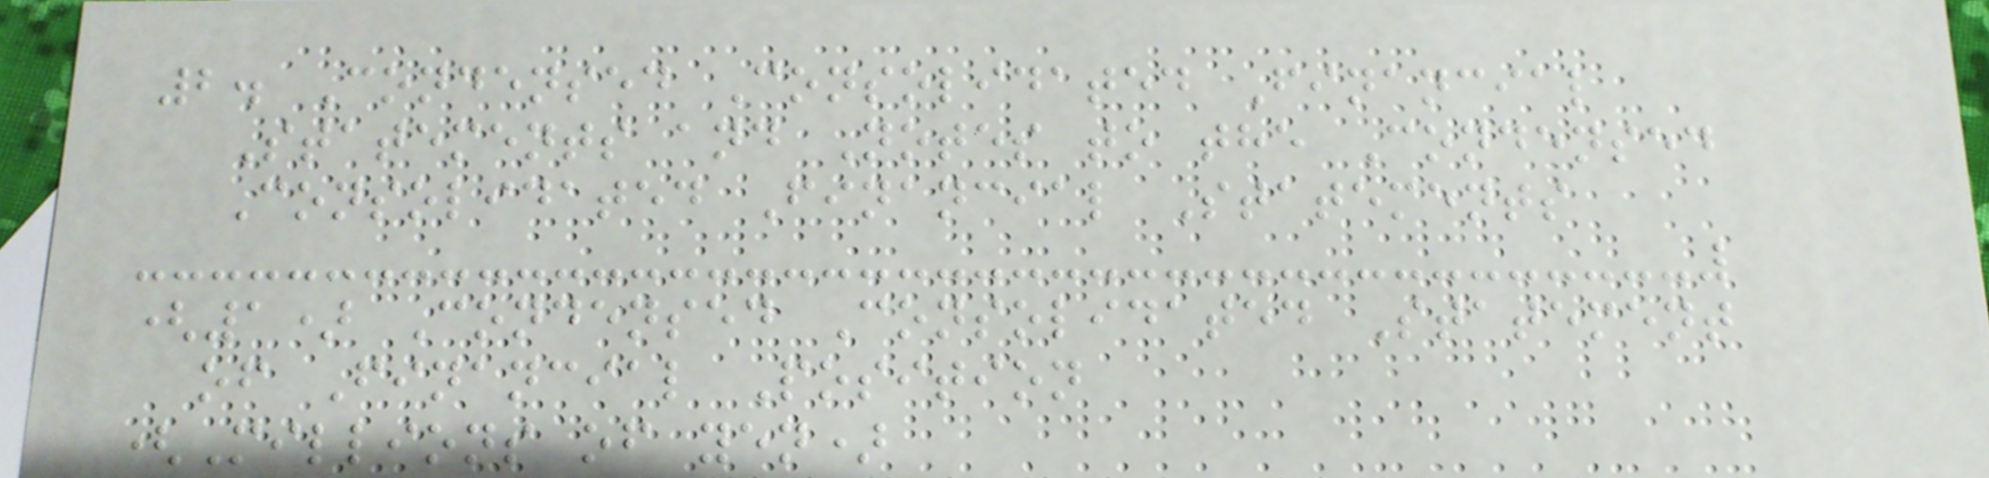2. Condensed Consolidated Financial
Statements and Notes to the Condensed
Consolidated Financial Statements
(1) Condensed Consolidated Statement
of Financial Position
(Millions of yen)
